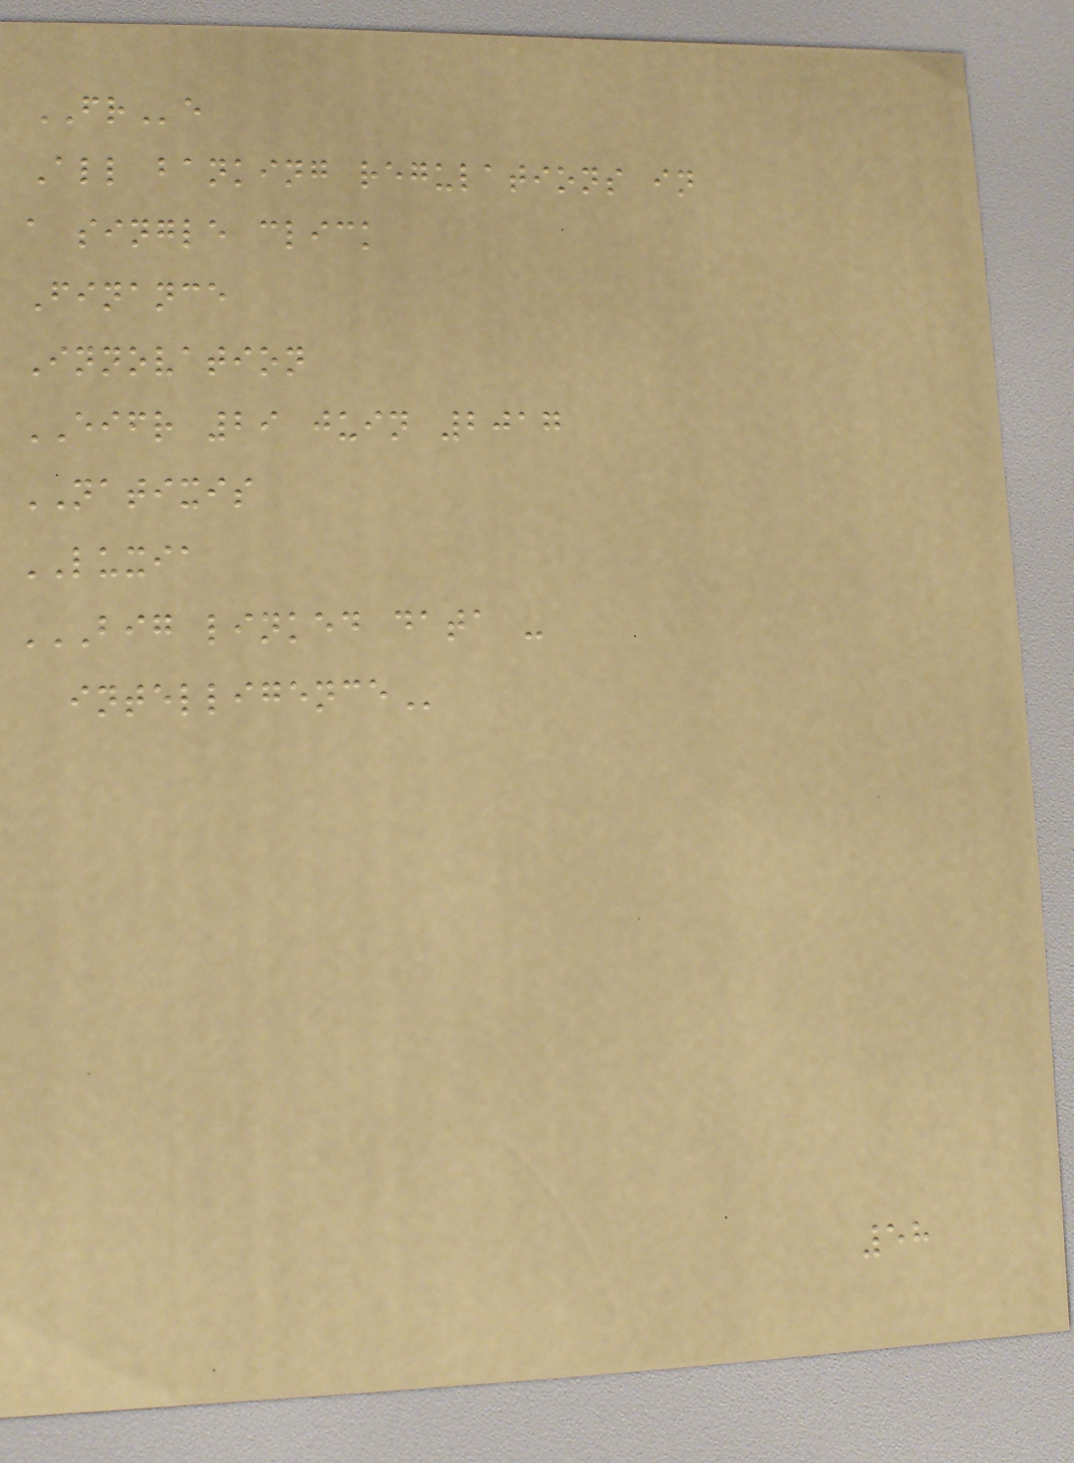FRe
All banking regulations in
a single click
Finance
Innovation
EIFR 29 juin 2017
NATIXIS
LUXIA
BIG LINKED DATA -
INTELLIGENCE
58
